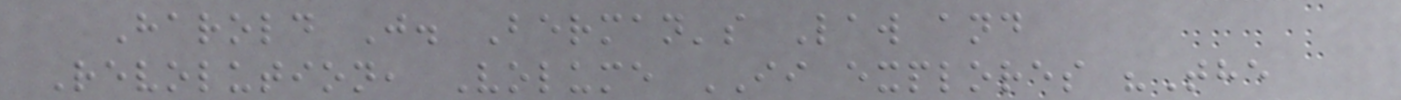Harold J. Berman's Law and
Revolution, Volume II explores "The
